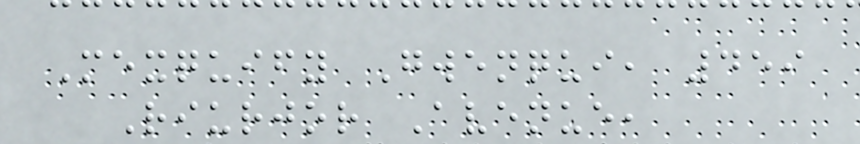Mexquify Gwenqui, 459
Riurjor Avenue,
